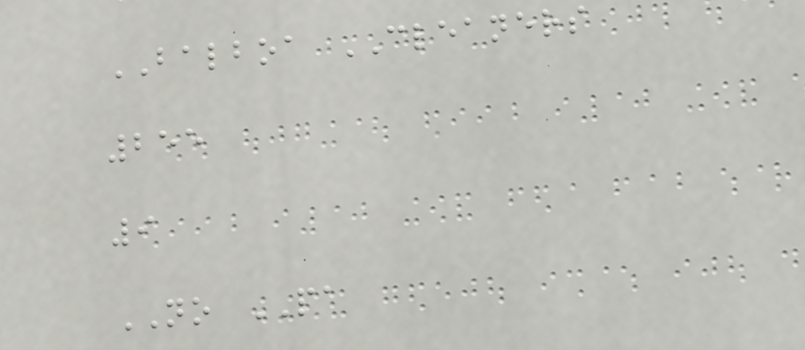BALBOA CLEANERS
255
9
NO PA
